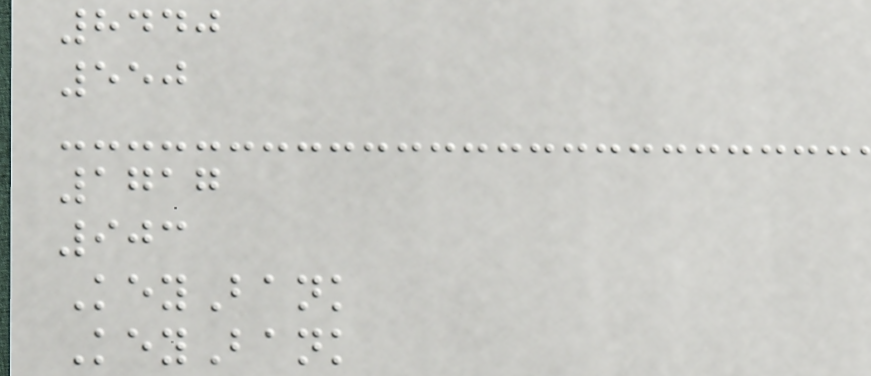8440
550
1717
903
KeyBank
KeyBank
